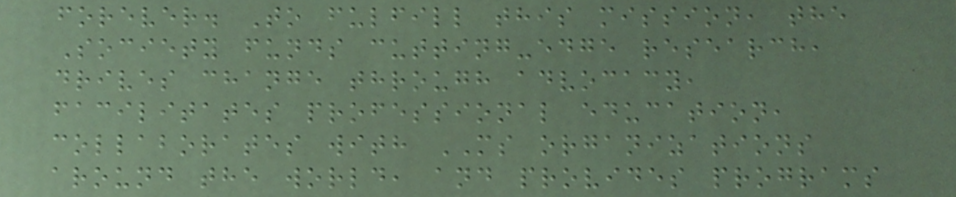forever. To fulfill this mission, the
Society funds cutting-edge research,
drives change through advocacy,
facilitates professional education,
collaborates with MS organizations
around the world, and provides programs
